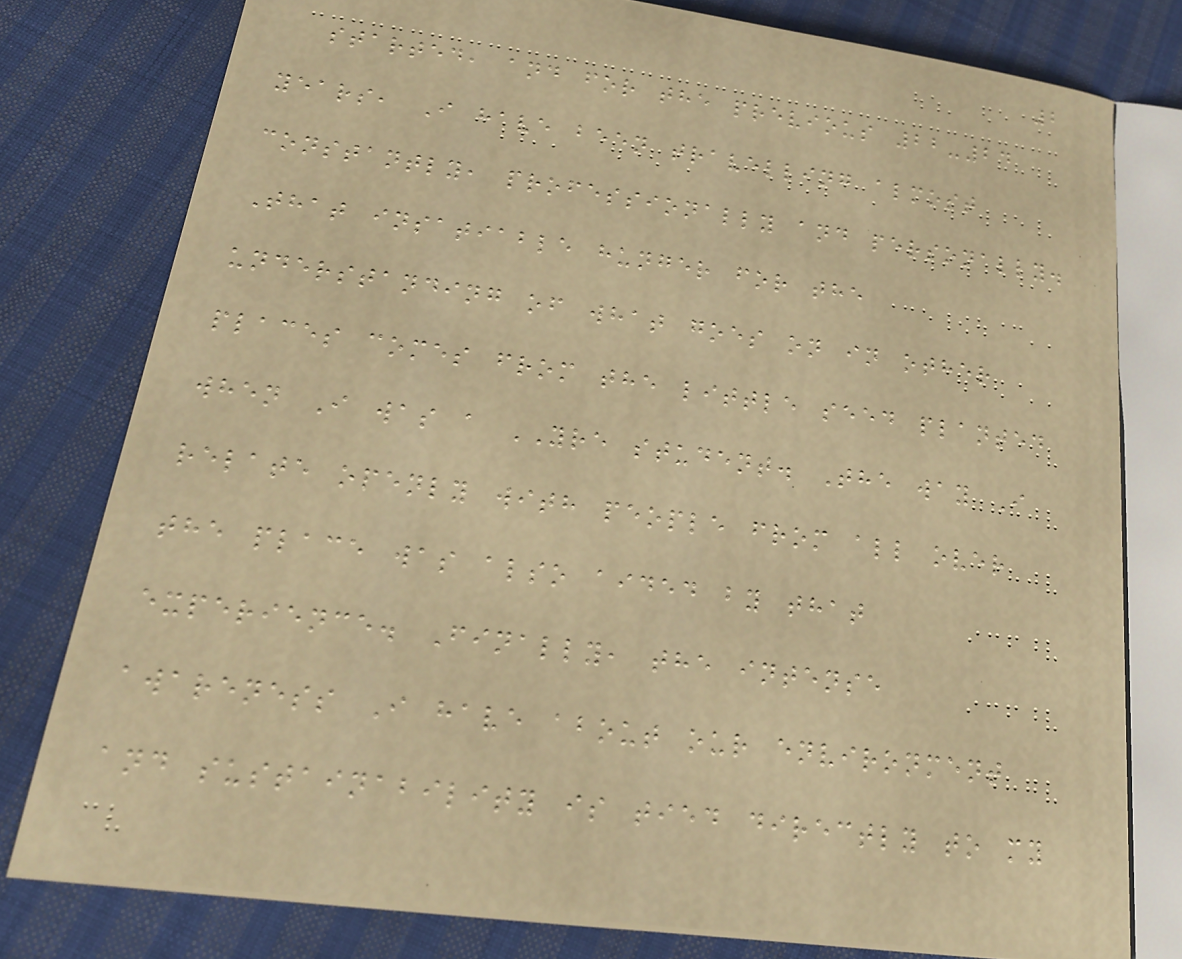2
started, and for the previous 22-24
years, I have been travelling almost
constantly, professionally and personally.
That insatiable hunger for the
understanding of what goes on in other
places comes from the little seed planted
when I was a YRE student. The way I
relate openly with people from all over
the place was also aided by that
experience. Finally, the intense
awareness I have about our environment
and sustainability is tied directly to my
